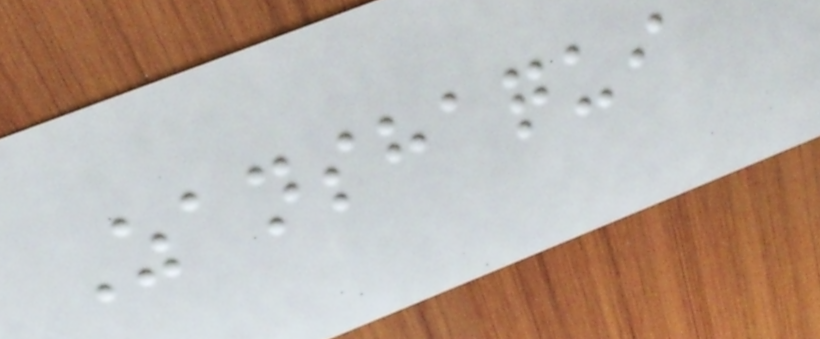Zanshaqui
